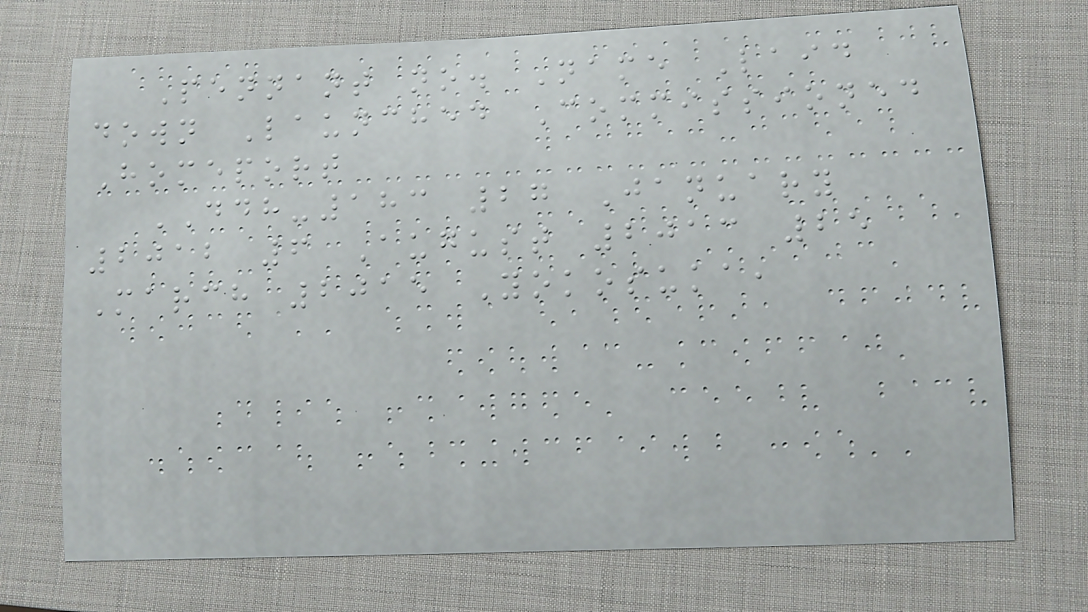Pennant no. Name Laid
down Launched Commissioned
Homeport
DDH-183 27 January
2012 6 August 2013 25
March 2015 Yokosuka,
